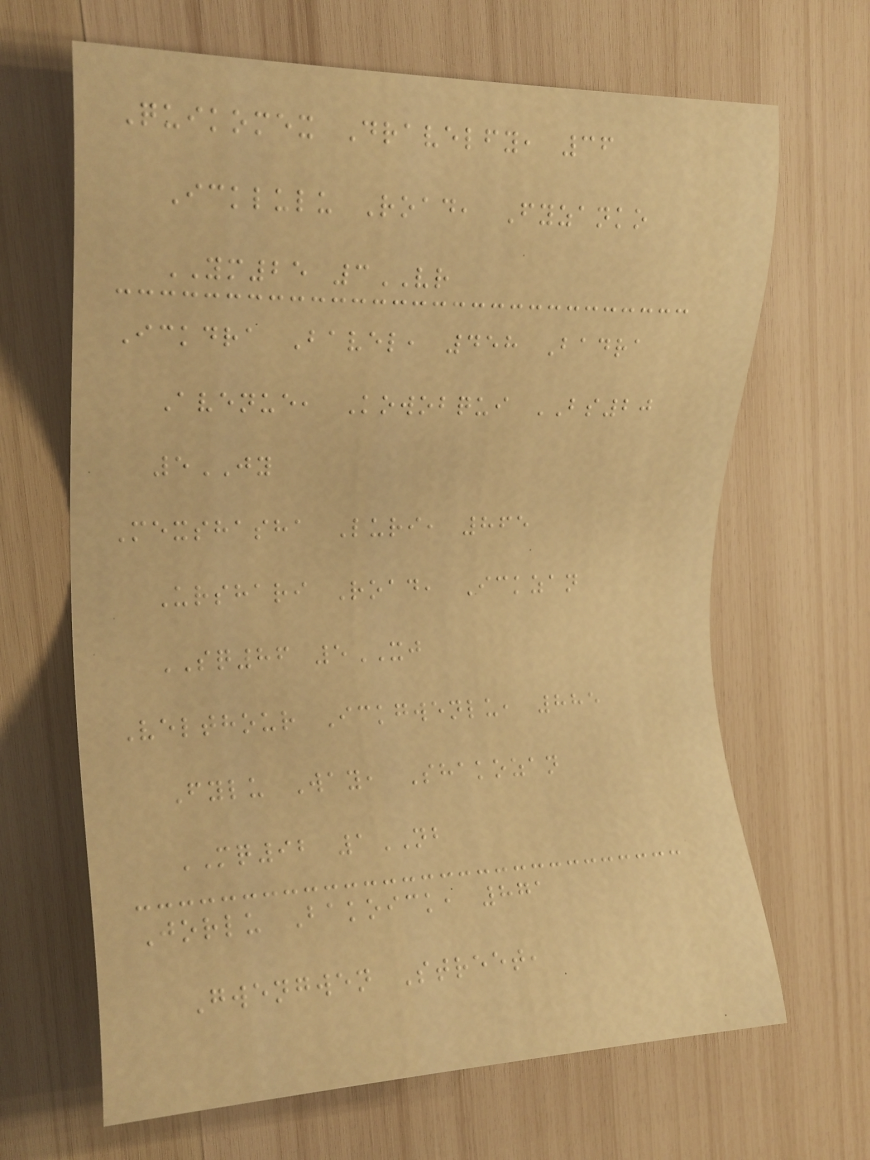Quikomex Dravelfy, 36
Icklulu Road, Fyzanko
YM25 3VR
Ickdra Bavel, 458 Badra
Avenue, Kowobqui BS20
5JY
Mexshasha Luri, 865
Urshari Road, Ickzan
SQ86 5XJ
Velthour Ickgwenlu, 885
Fylu Way, Shakozan
MQ92 1NB
Jorlu Bakoick, 871
Gwengwen Street,
